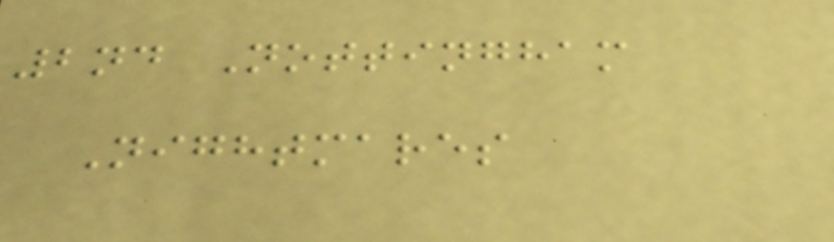2nd Nottingham
Nightmares
